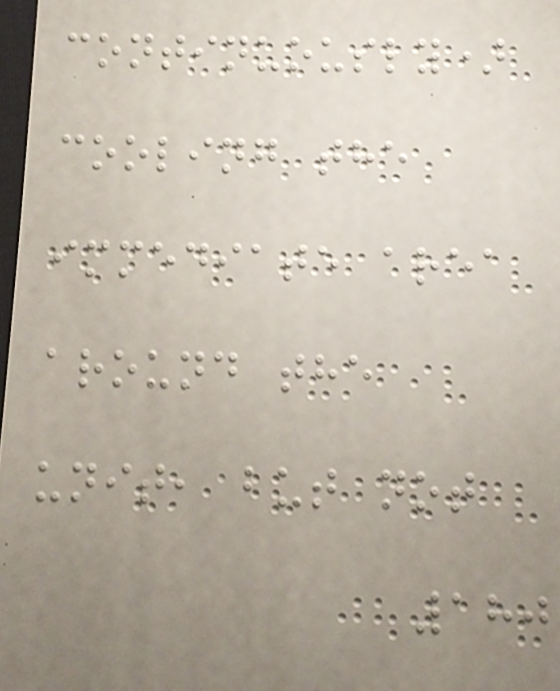continuously)
cooling the
immediate area
around the
unit, but not
180
